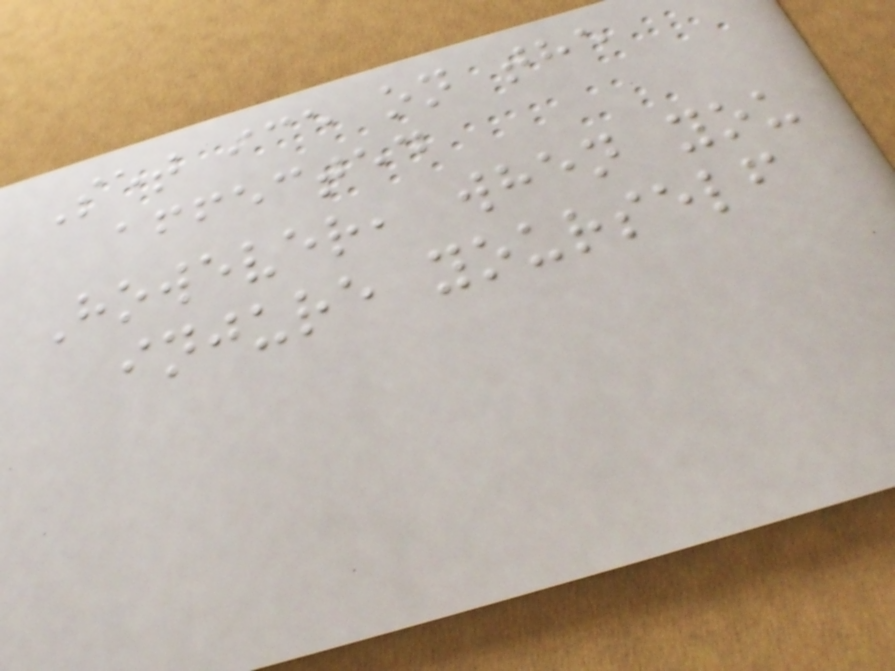Set ice on the
affected
However, when you
injure yourself
